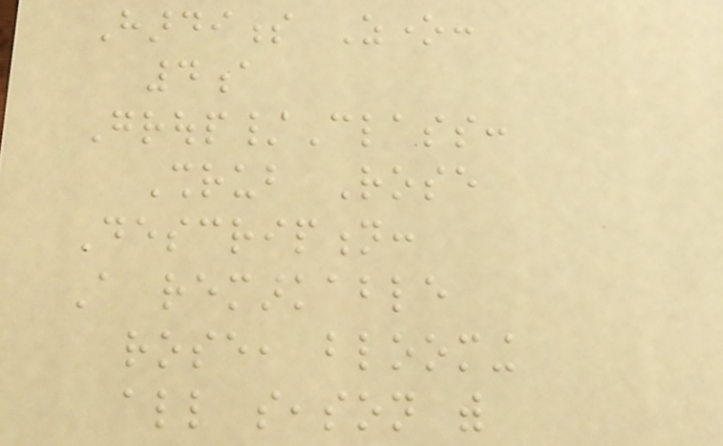Hardiness Zone:
4a
Group/Class:
Shrub Rose
Description:
A remarkable
rose, blooming
all season with
